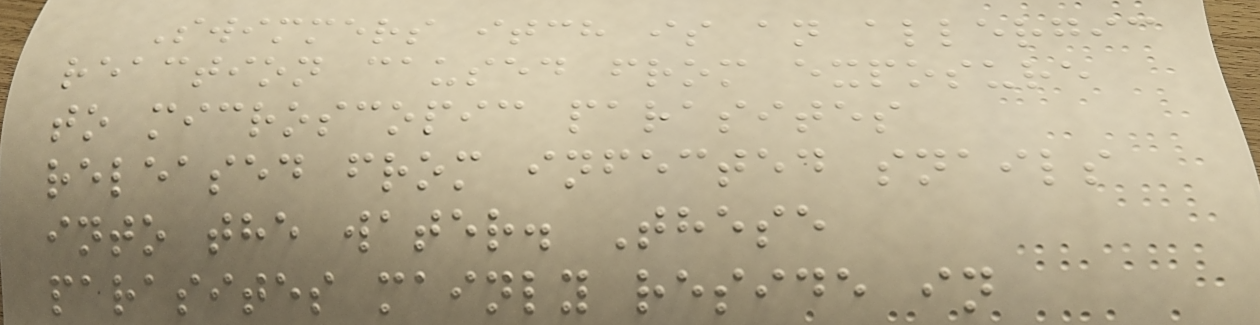Swimmers itch is an allergic
reaction caused from exposure
to microscopic parasites
released from infected snails
into the water. These
parasites mainly reside in
